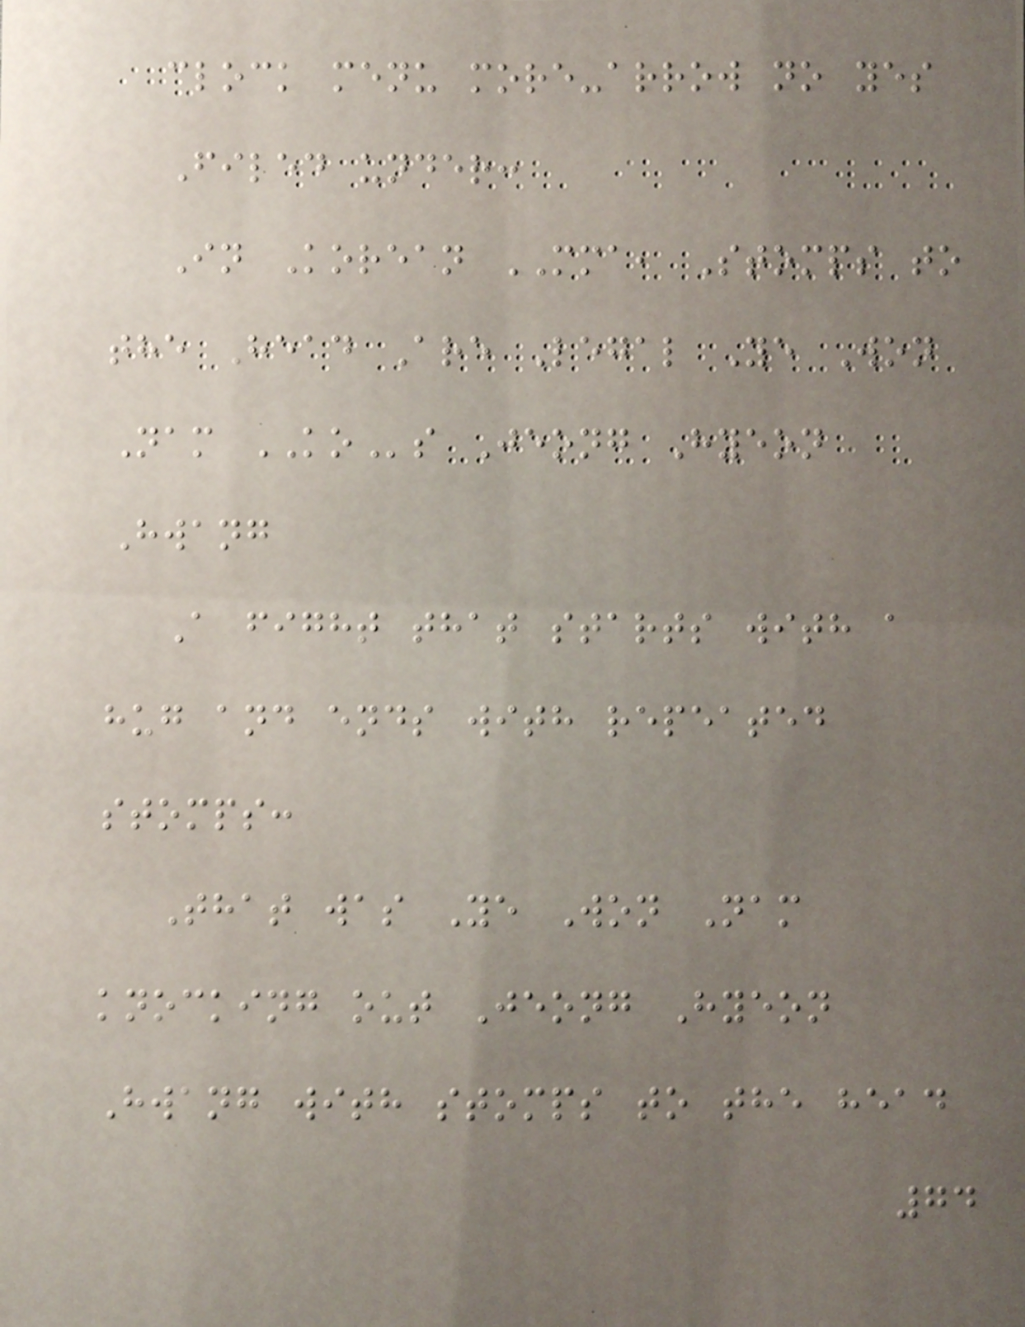clock menu more-arrow no yes
Filed under:
In Korean MMA, Stomps to
the Head Are Legal Ye Won
Nam KOs Jeong Hyeon
Hwang
A fight that starts with a
hug and ends with repeated
stomps:
That was Ye Won Nam
knocking out Jeong Hyeon
Hwang with stomps to the head
74
